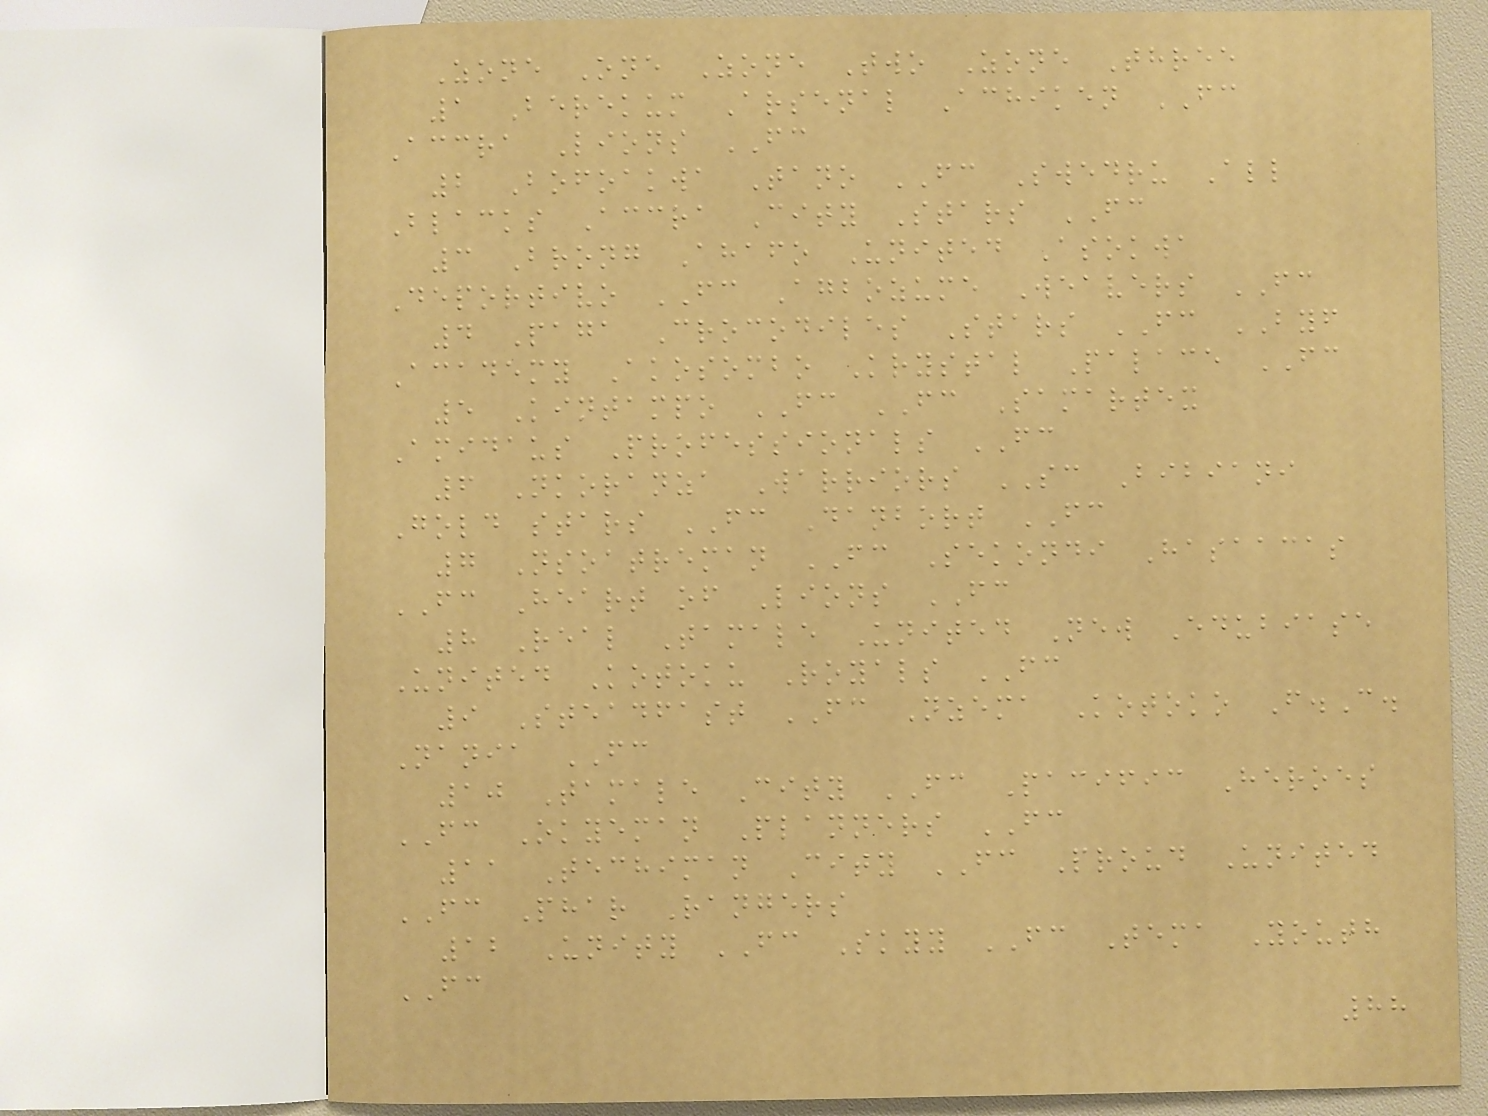Zone One Zone Two Zone Three
1 Berekum Arsenal Achiken FC
Accra Lions FC
2 Bofoakwa Tano FC Swedru All
Blacks Accra City Stars FC
3 Brong Ahafo United Asokwa
Deportivo FC Agbozume Weavers FC
4 Paga Crocodiles Stars FC BYF
Academy Akosombo Krystal Palace FC
5 Kintampo FC FC Samartex
Amidaus Professionals FC
6 Nkoranza Warriors SC Bibiani
Gold stars FC Danbort FC
7 Nsoatreman FC Sekondi Hasaacas
FC Heart of Lions FC
8 Real Tamale United New Edubiase
United Kotoku Royals FC
9 Steadfast FC Nzema Kotoko F.C.
Nania FC
10 Tamale City FC Pacific Heroes
FC Okyeman Planners FC
11 Techiman City FC Proud United
FC Phar Rangers
12 Unity FC Skyy FC Tema Youth
FC
88
